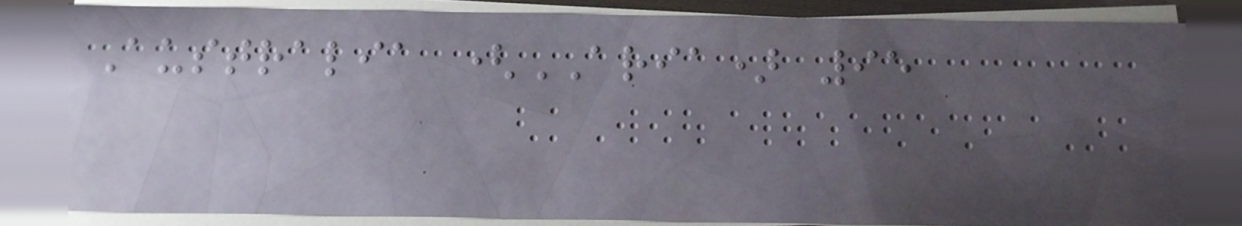Australia (ARIA) 95
